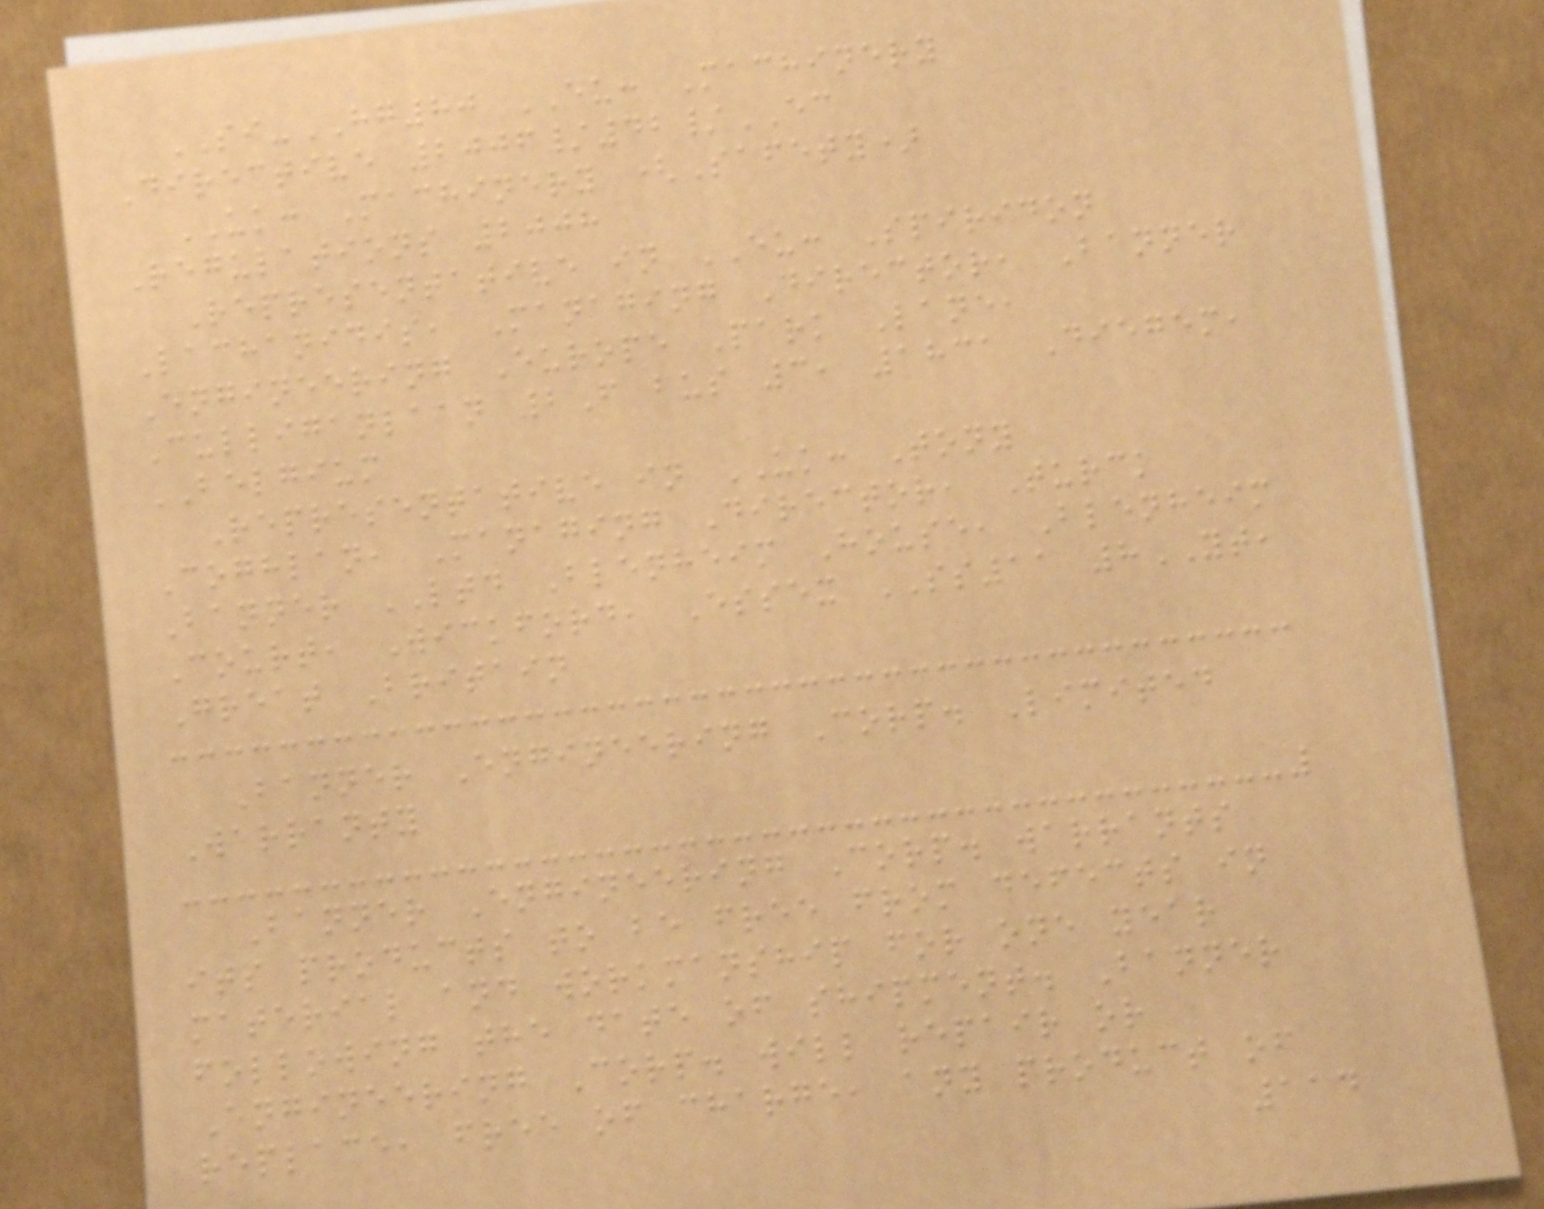SI-HG80 EU: Machinery
Directive 2006/42/EC
UK: Machinery (Safety)
Regulations 2008
Representative in EU: Spiridon
Lachanidis, Managing Director, Banner
Engineering Europe Park Lane,
Culliganlaan 2F bus 3, 1831 Diegem,
BELGIUM
Representative in UK: Tony
Coghlan, Managing Director, Turck
Banner LTD Blenheim House, Blenheim
Court, Wickford, Essex SS11 8YT,
Great Britain
Banner Engineering Corp. Limited
Warranty
Banner Engineering Corp. warrants
its products to be free from defects in
material and workmanship for one year
following the date of shipment. Banner
Engineering Corp. will repair or
replace, free of charge, any product of
114
